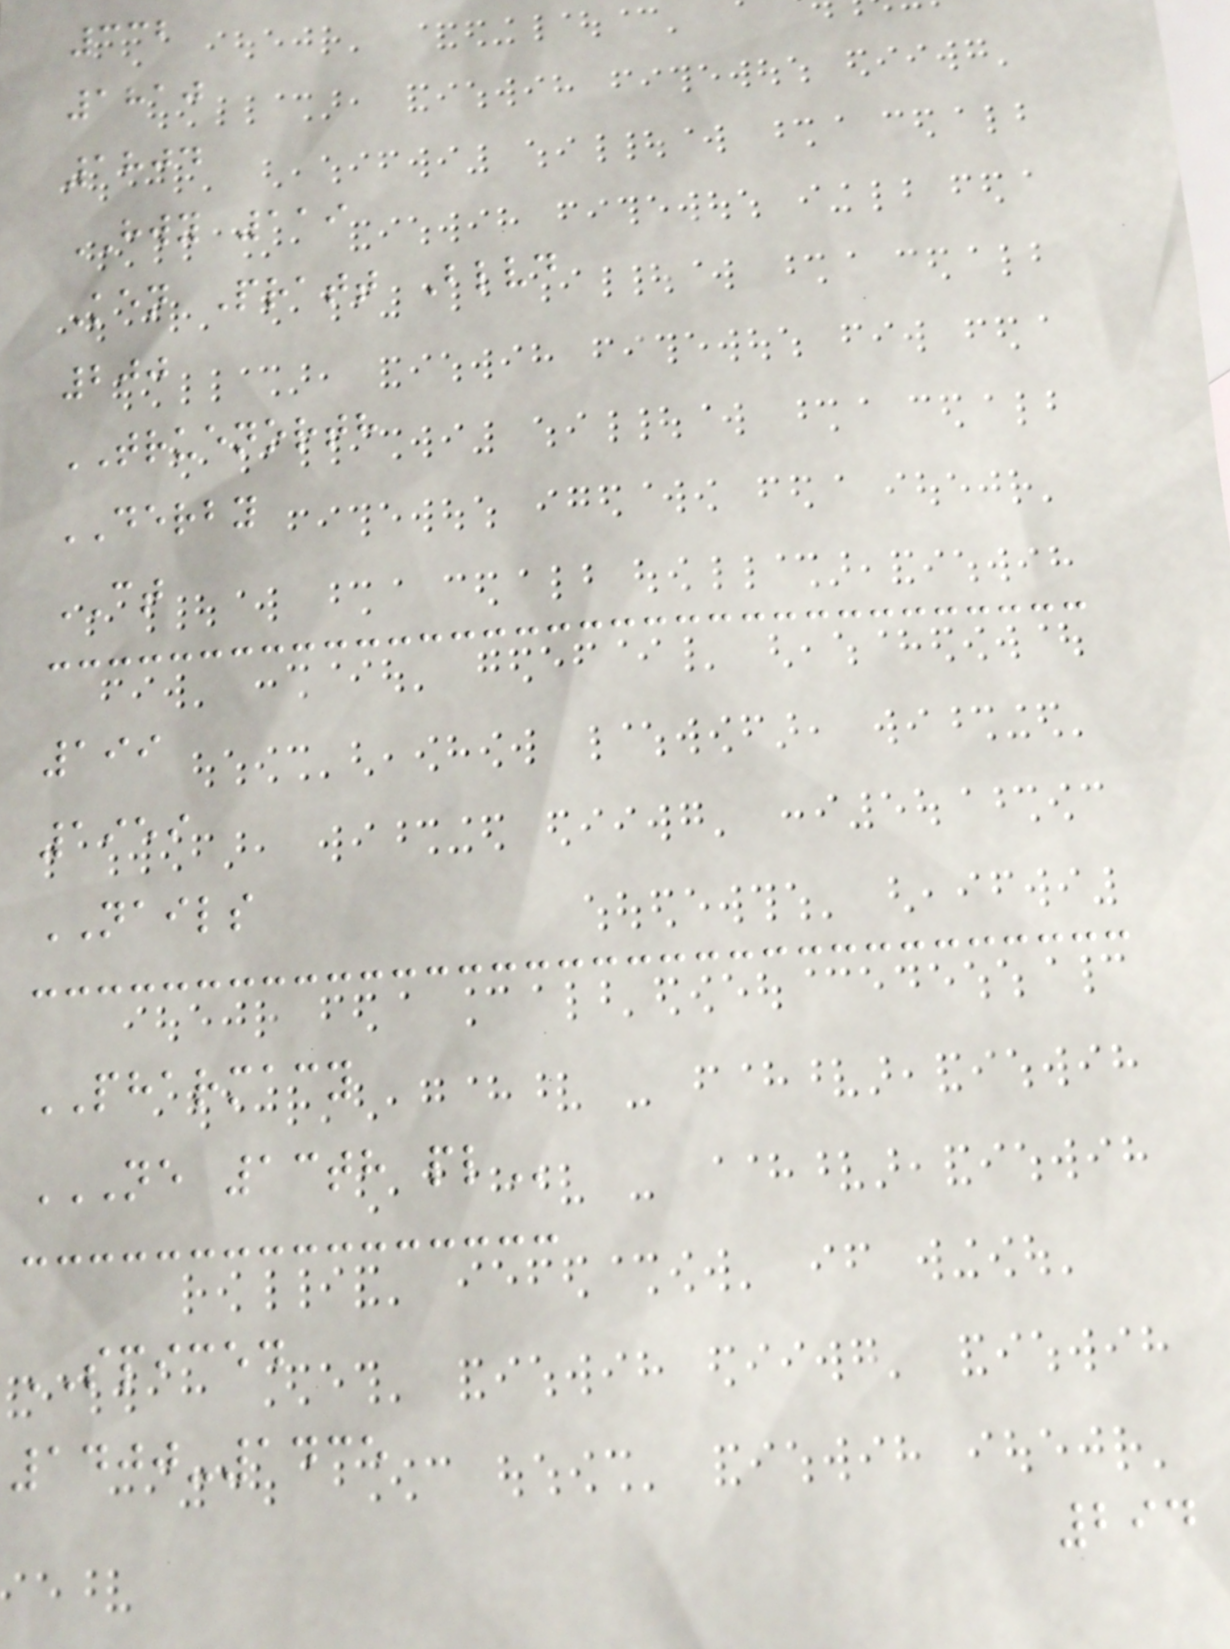332
1810
1804
HWY 119
Ken Pratt Blvd
200
TRUENORTH
DERBY
CT
199
1959
NAILS
PHARMACY
NE 13TH PL
SPICED
1400-1435
294
